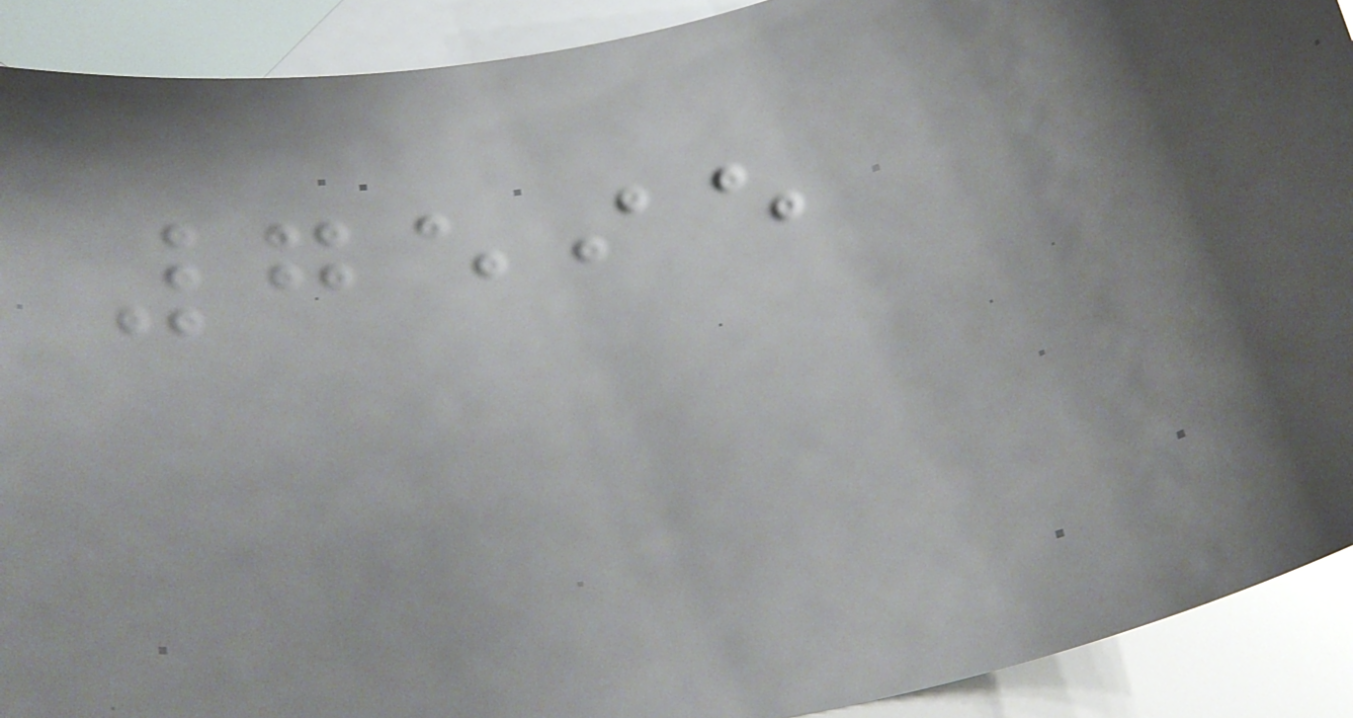7595
